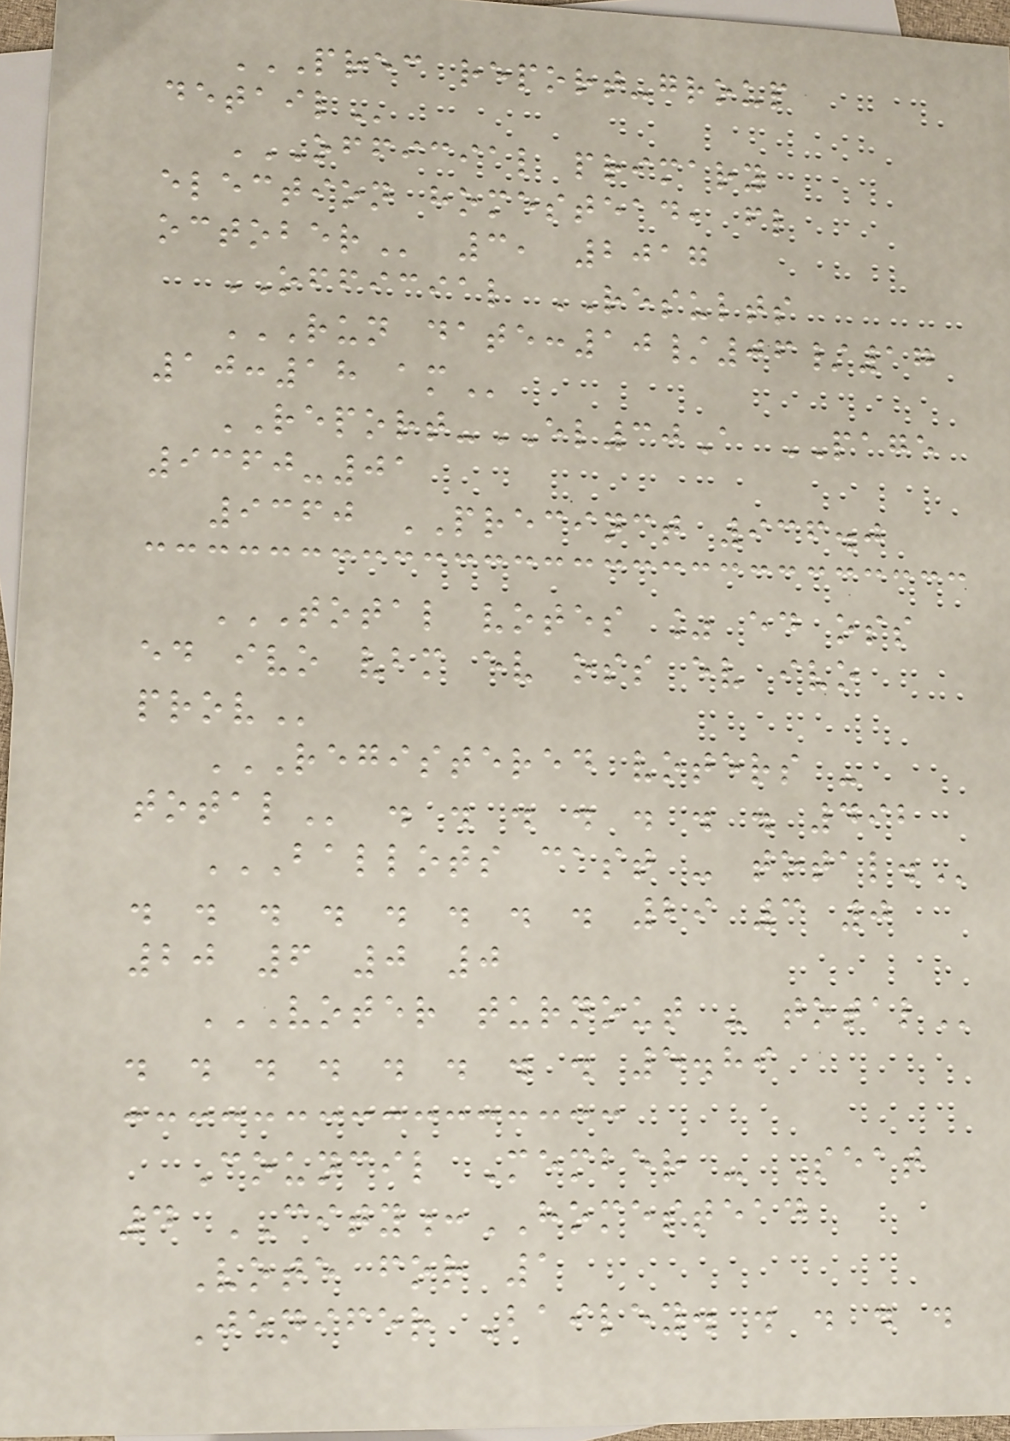PREC REPORT-GROUP
DETAIL
OFFICIAL PRIMARY
ELECTION HOMESTEAD, FL
OCTOBER 3, 2017
OFFICIAL RESULTS
RUN DATE:10/06/17
10:18 AM
REPORT-EL30A PAGE
9360-01
9360 PRECINCT 936.0
TOTAL VOTES % ED OSS
ED IVO VBM EV OSS EV IVO
PROV
REGISTERED VOTERS -
TOTAL . . . . . . . 492
BALLOTS CAST - TOTAL.
. . . . . . . . 29 3 0
20 6 0 0
VOTER TURNOUT - TOTAL
. . . . . . . . 5.89
Council Member - Seat
4 CITY:HOMESTEAD
Vote for 1
Jenifer Bailey. . . . .
